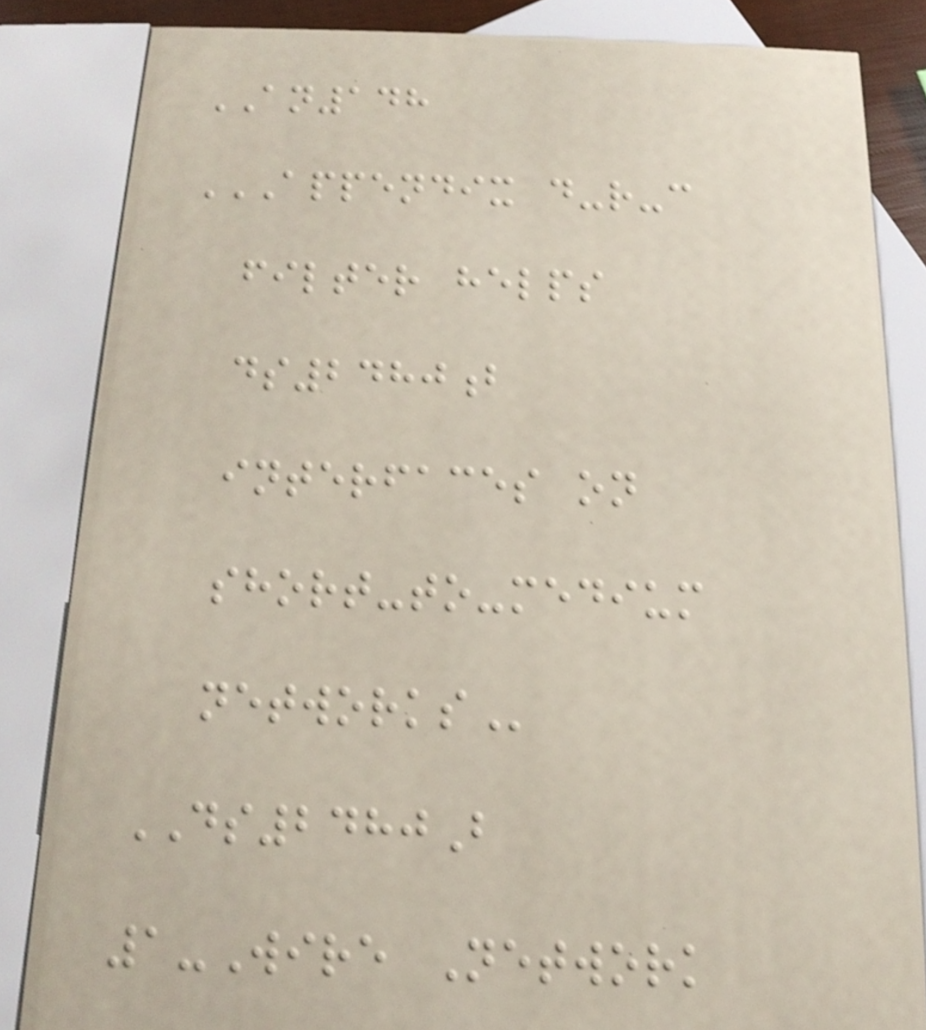AN148
APPENDIX D-R-C
FILTER HELPS
DS2480B
INTERFACES ON
SHORT-TO-MEDIUM
NETWORKS
DS2480B
1-Wire Network
